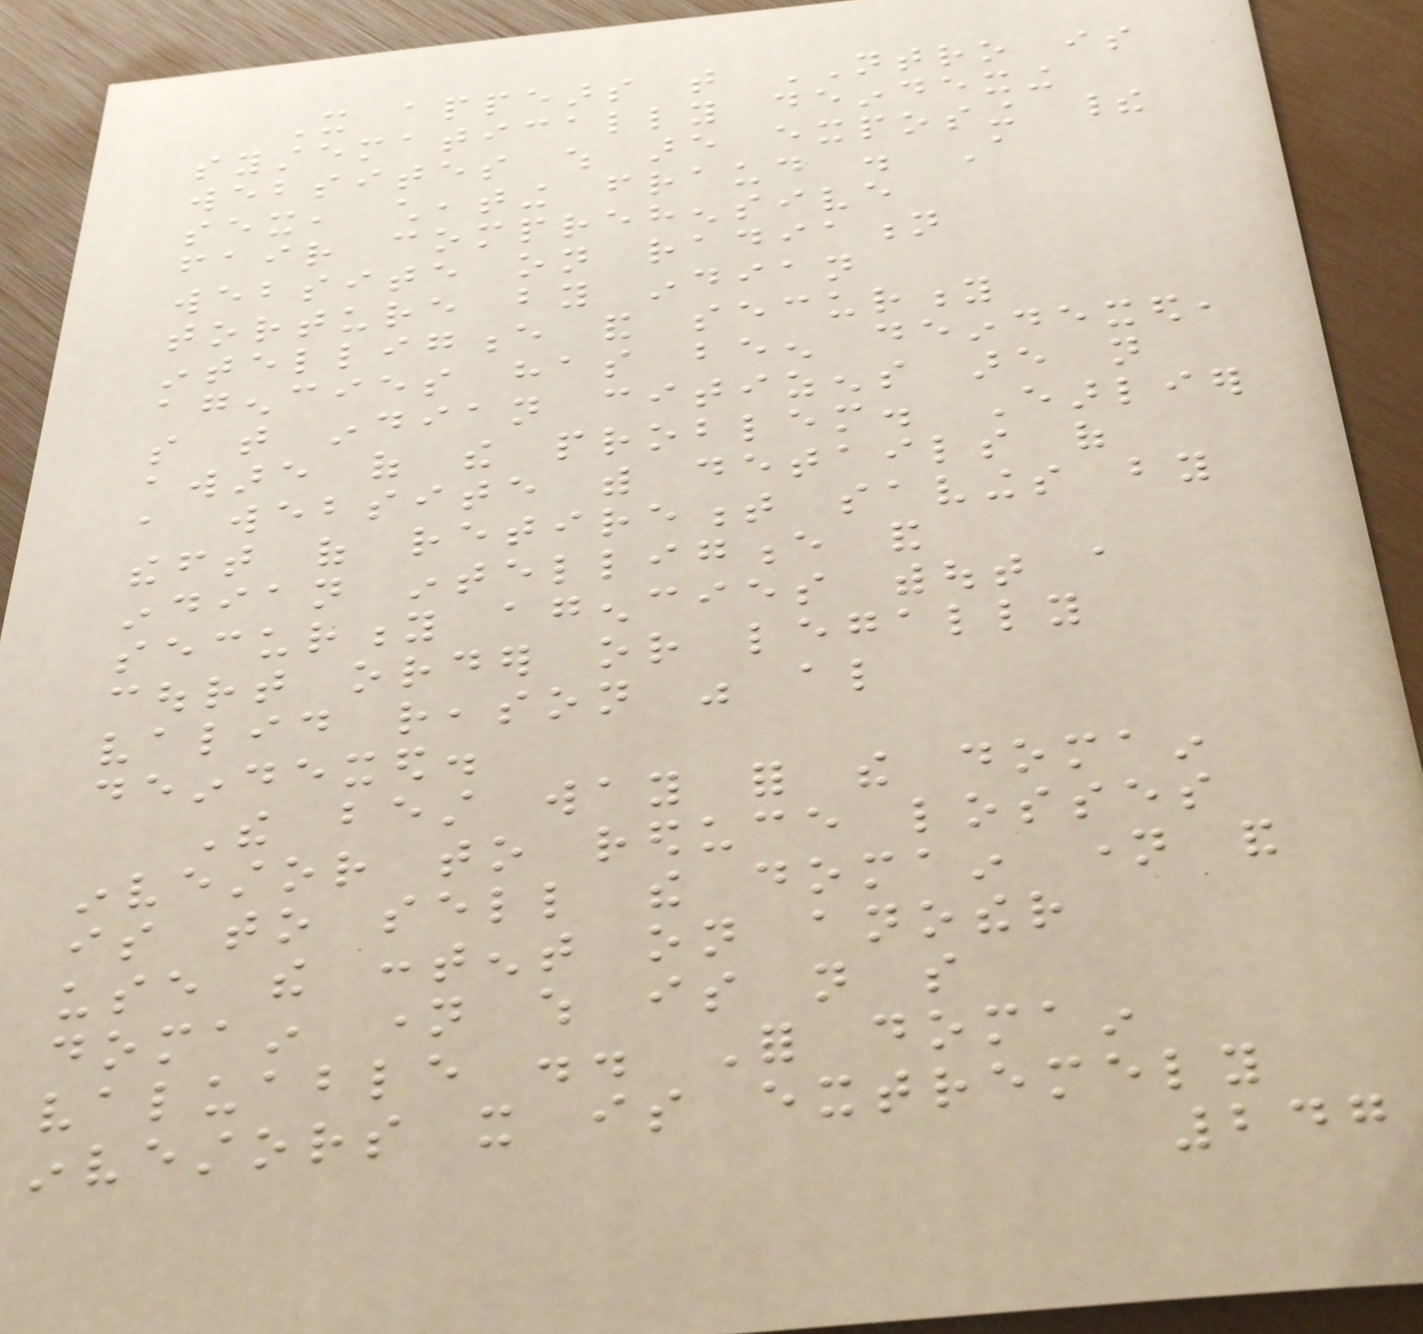It appears that NTRO is
systematically deindexing
websites which are exposing their
sex, cheating fraud . A
fair comprehensive
website on radiation
torture by indian
intelligence and security
agencies has been deindexed,
so that indian citizens are not
aware of the problem. Earlier
a website with details of
theft of retirement savings by
indian intelligence and
security agencies without a
court order or legally
valid reason was also
deindexed.
The best way for the domain
investor to reduce losses
is to sell the domain name and
use the content on another
domain name which is not so
valuable .. For domain
investors it is extremely
247
